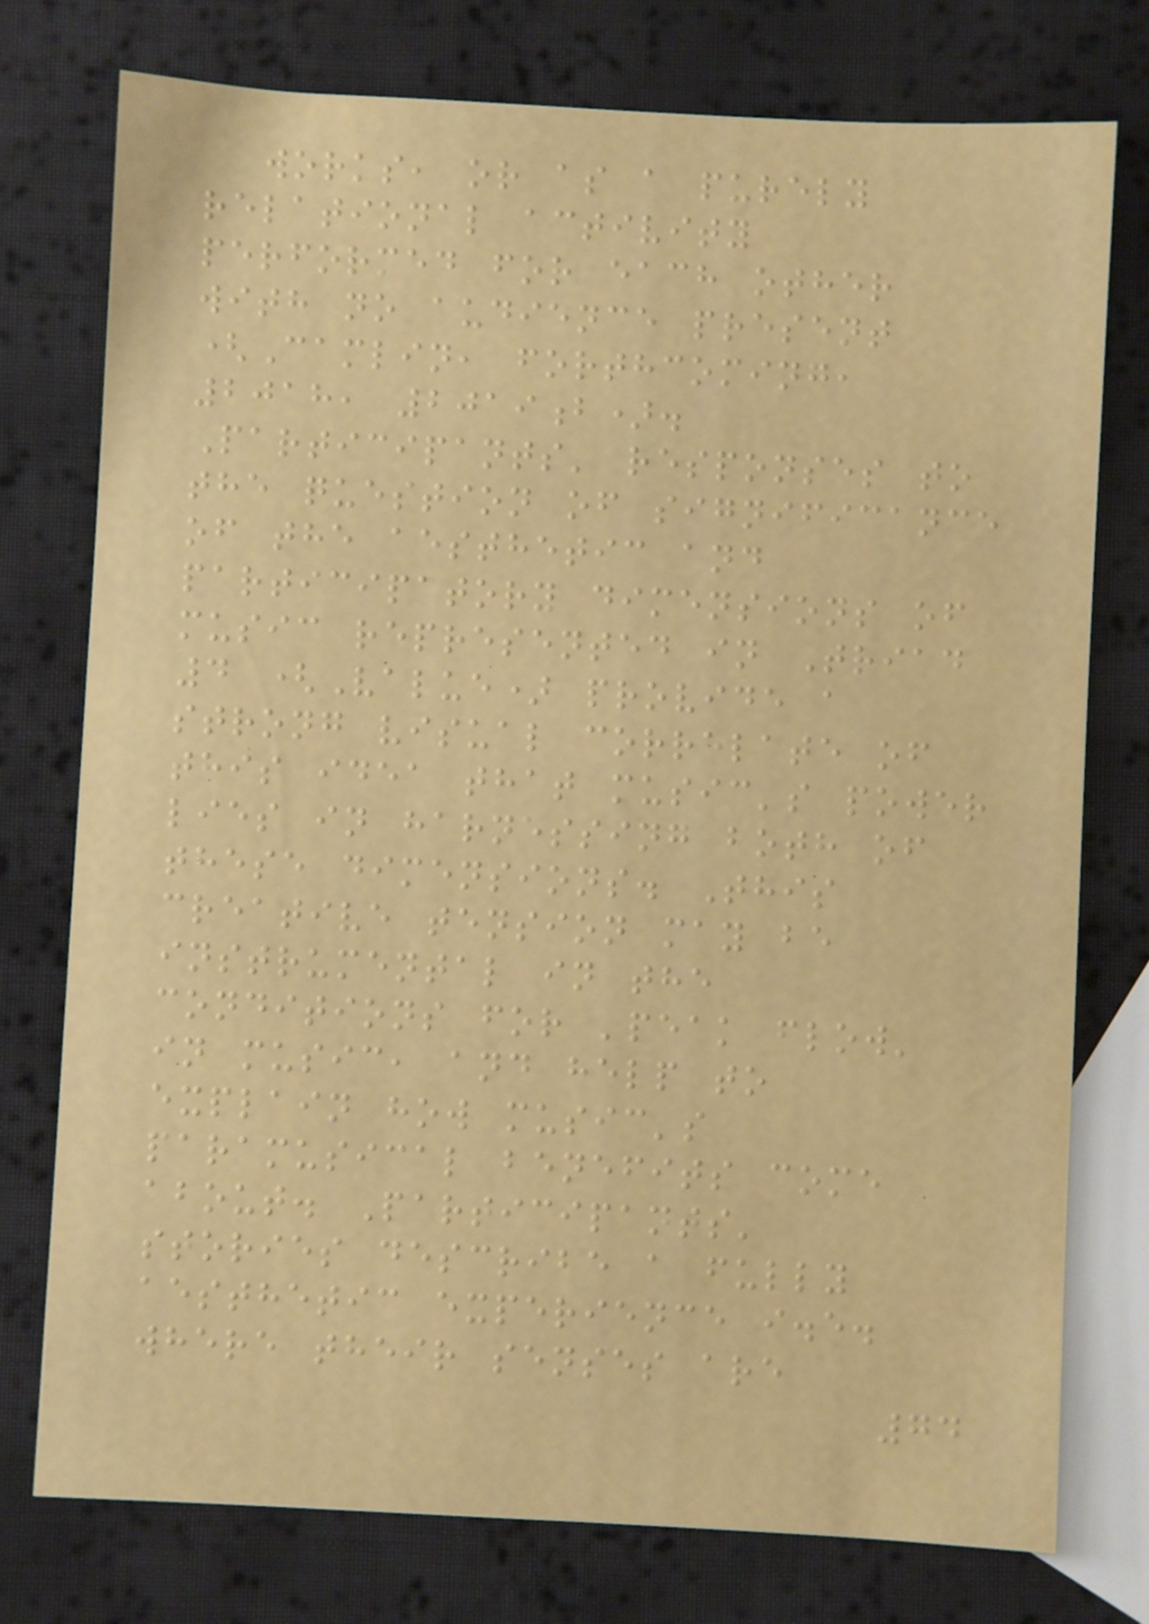works, or as a purely
relational activity
performed for each other
with no audience present
(Camlin, forthcoming,
2018, 2019b).
Participants' responses to
the question of significance
of the aesthetic and
participatory dimensions of
music represented in Triad
4 (Value) provide a
strong visual correlate of
this idea that music's power
lies in harnessing both of
these dimensions. This
creative tension may be
instrumental in the
conditions for 'peak flow'
in music, and help to
explain how music's
paramusical benefits come
about. Participants'
stories describe a fully
aesthetic experience i.e.
where their senses are
74
